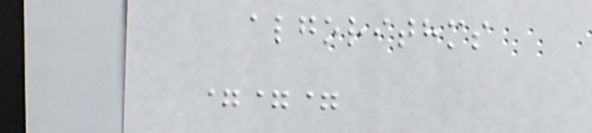algorithms
===
